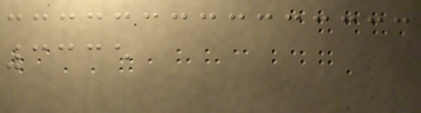3335
